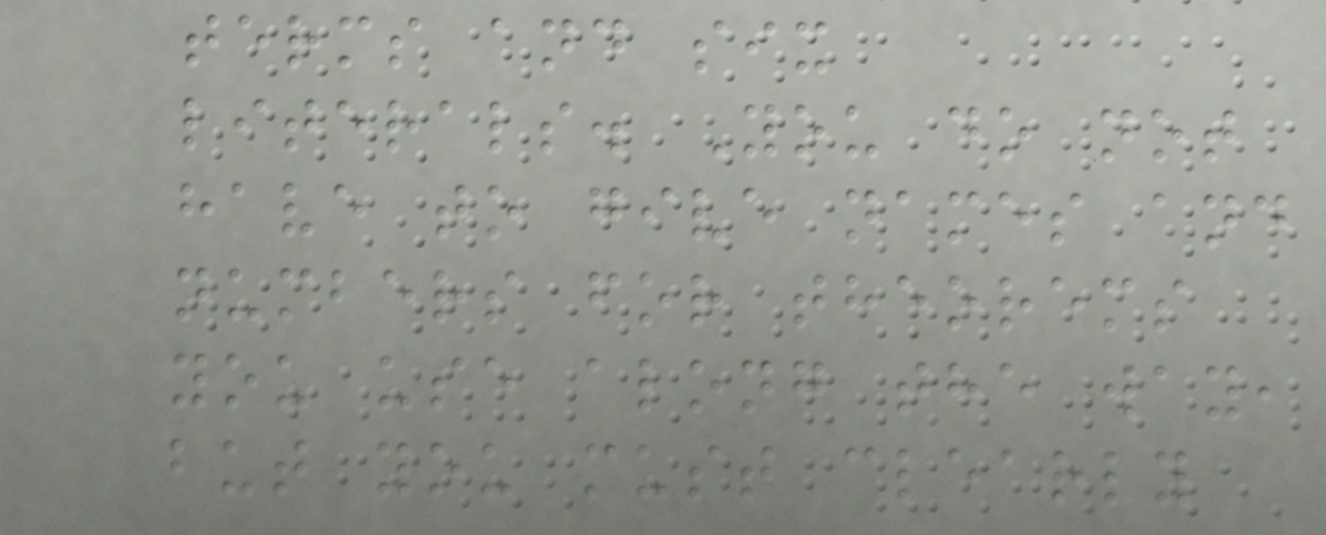terms and six
literals. You do not
have to give names and
numbers for theorems
you use along the way,
but you must clearly
